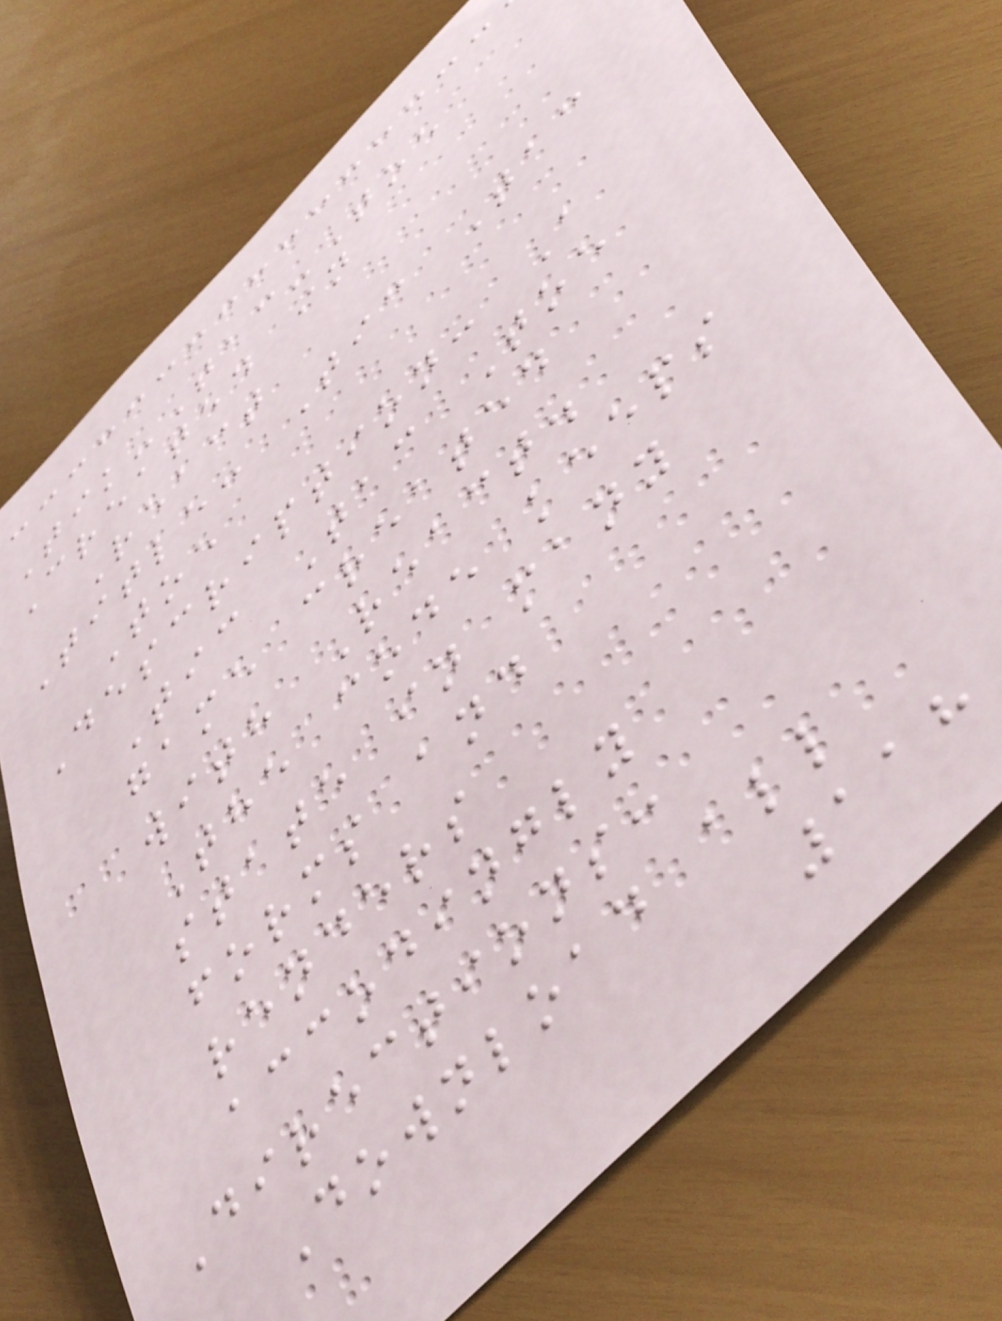Tik-Tac-Toe
Created in
React
Title: Tic Tac
Toe
Description: A
Tic Tac Toe
game created
with React.
The code keeps
state in many
forms and
renders
accodingly
Directions:
Download all
118
